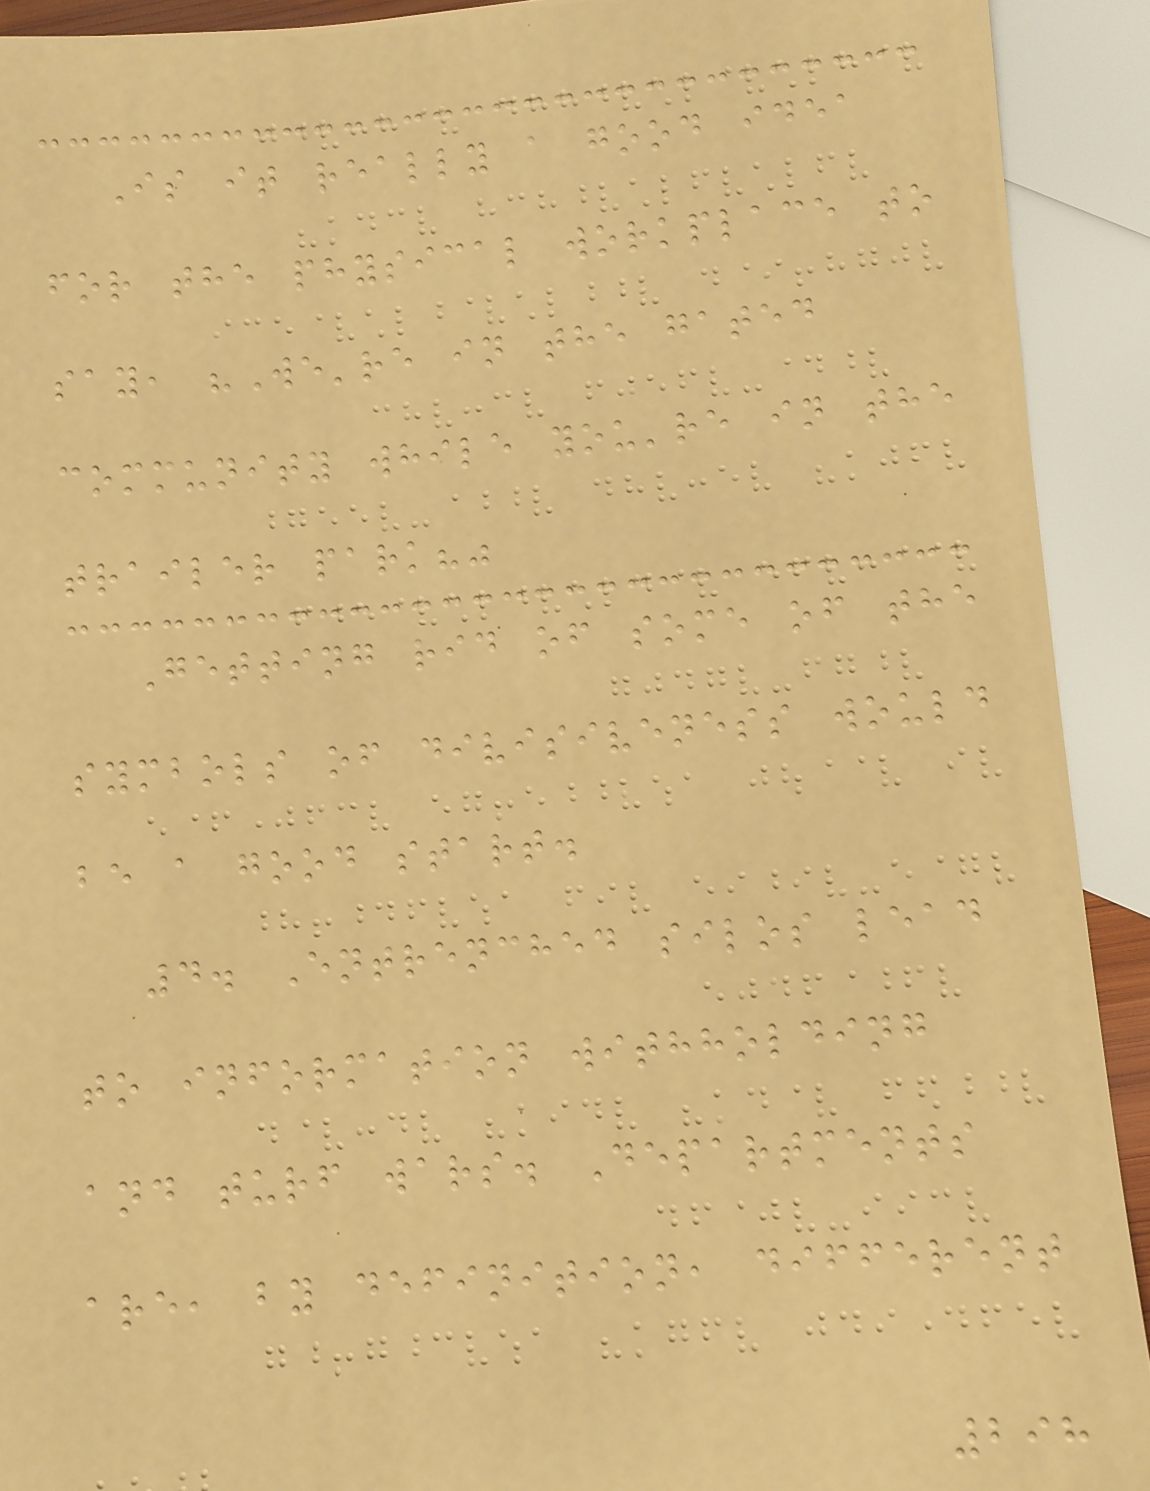Is it really a good idea
for the physical workplace to
say, "We're in the gated
community while you're in the
trailer park?"
Getting rid of some of the
symbols of divisiveness would
be a good start.
4. Entrenched silos lead
to information withholding
and turf wars. Departments
are, by definition, different
298
